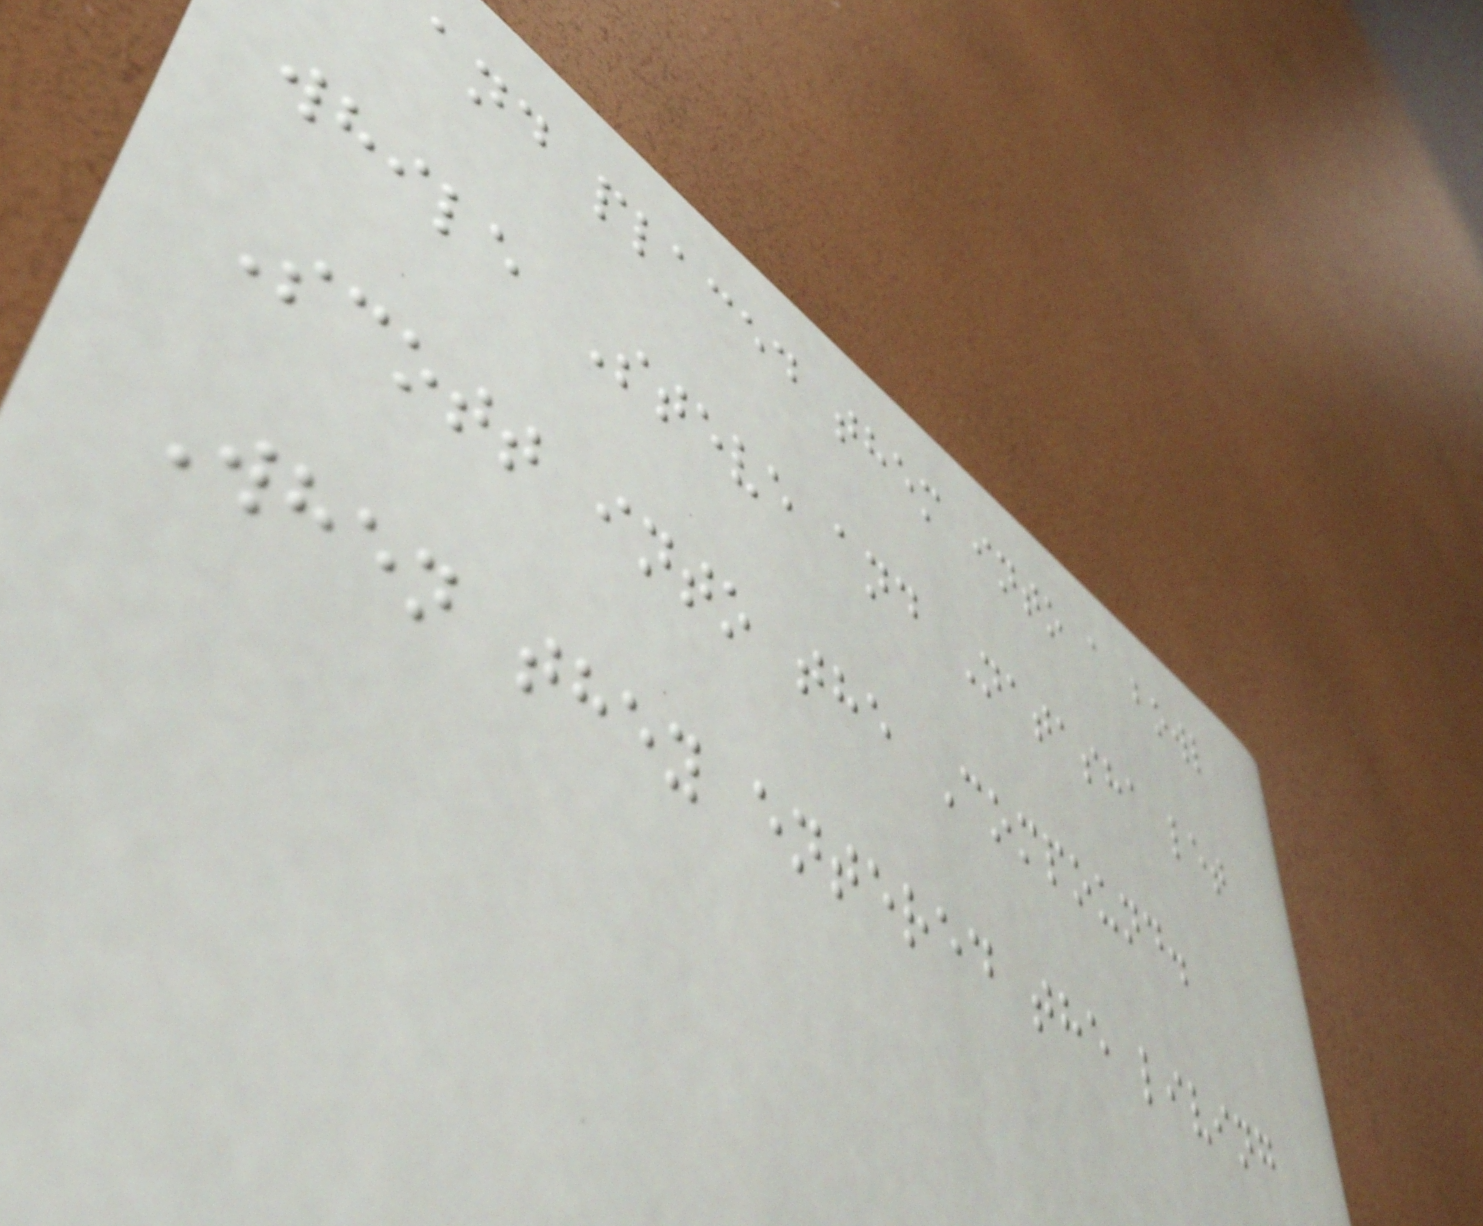and placed them into a bowl
while Steve and Natasha let
Scott into the Compound.
When they entered the living
